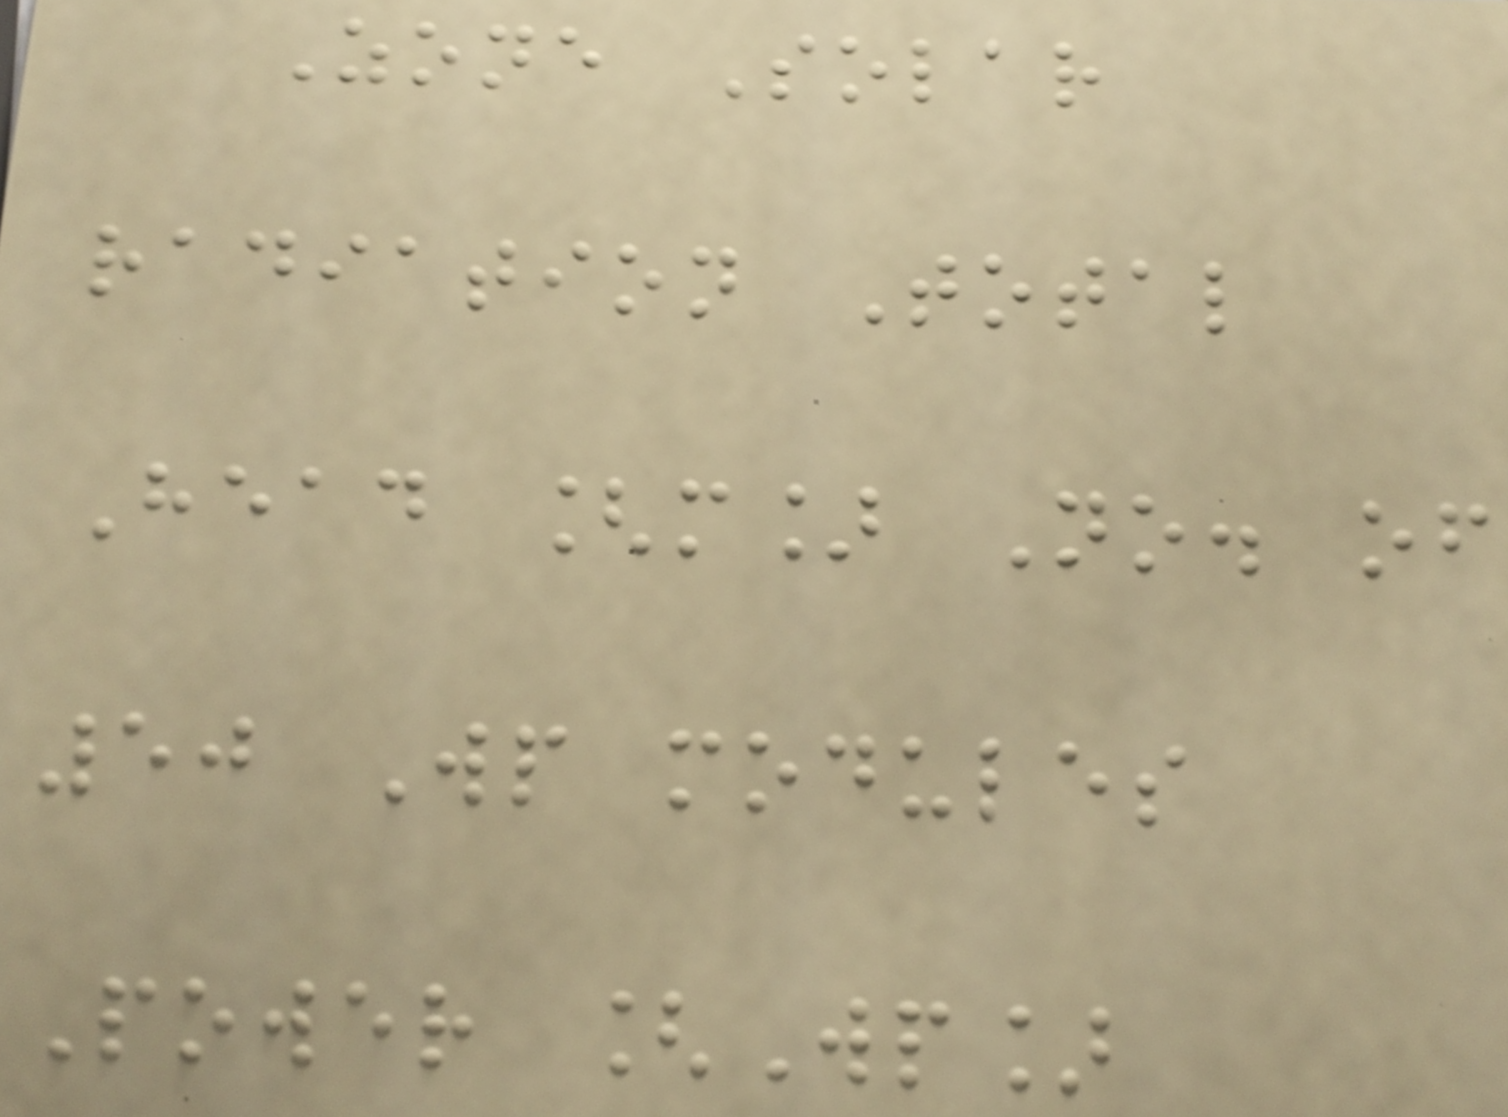Zone Solar
radiation Total
Head [m] No. of
50 Wp modules
Power [Wp]
